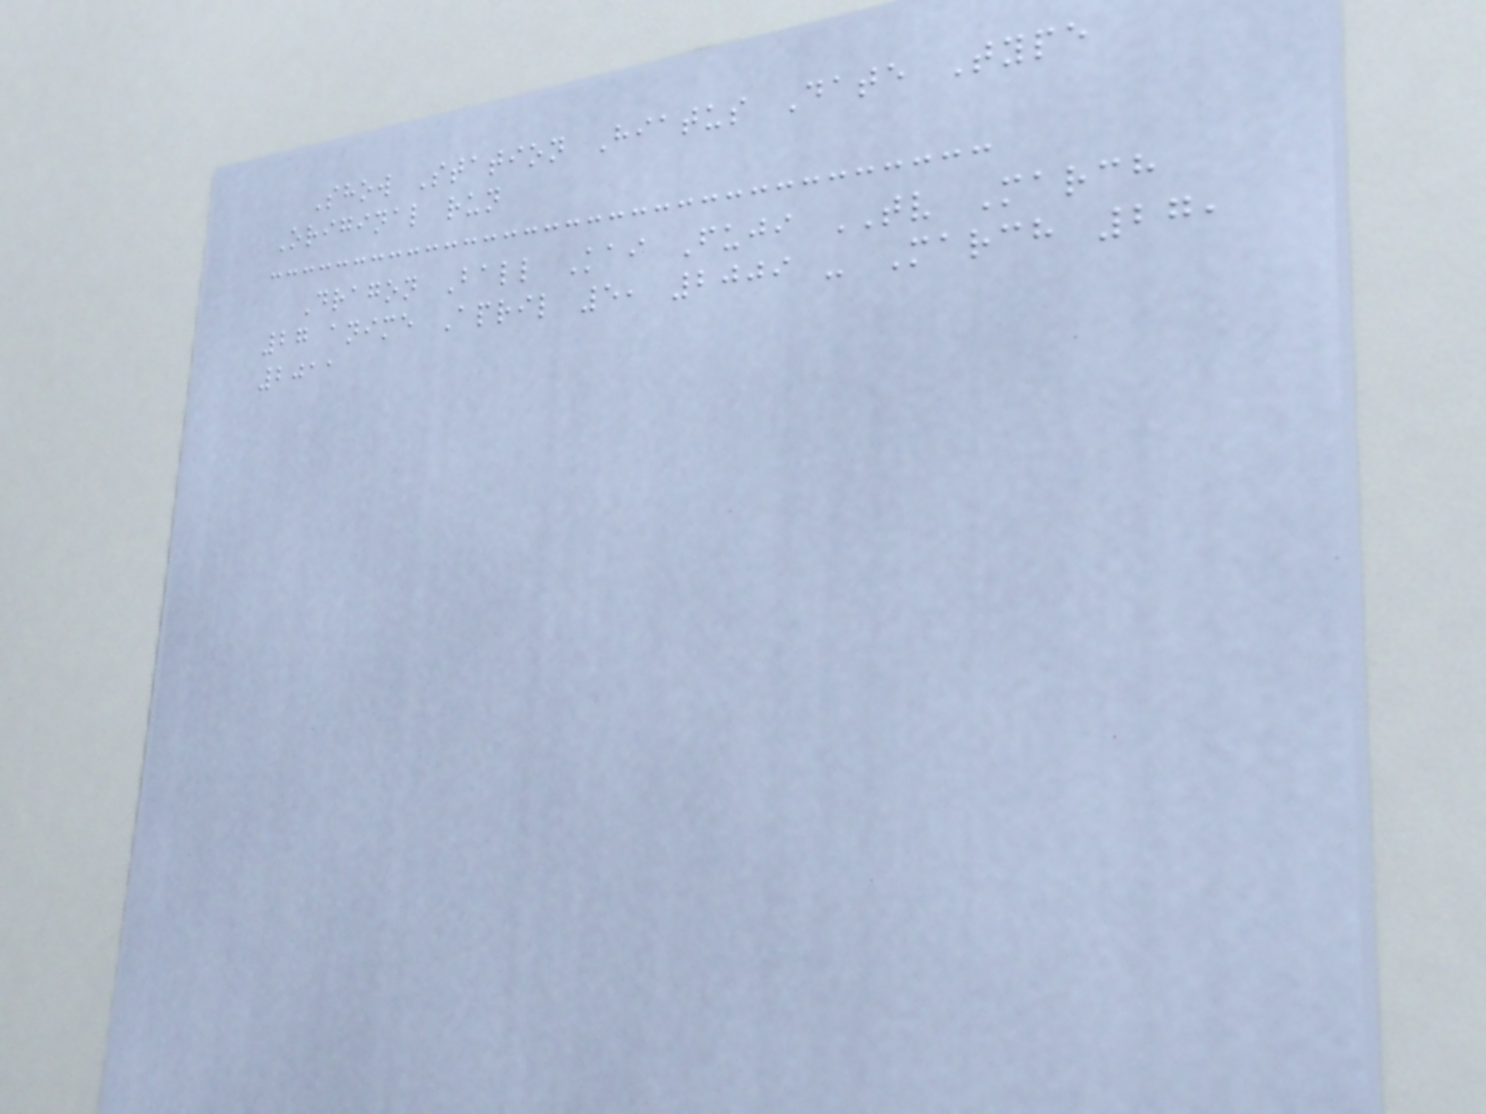Show Station Hiatus Date Type
Original run
Dragon Ball Kai Fuji TV March
27 anime April 5, 2009 - March 27,
2011
